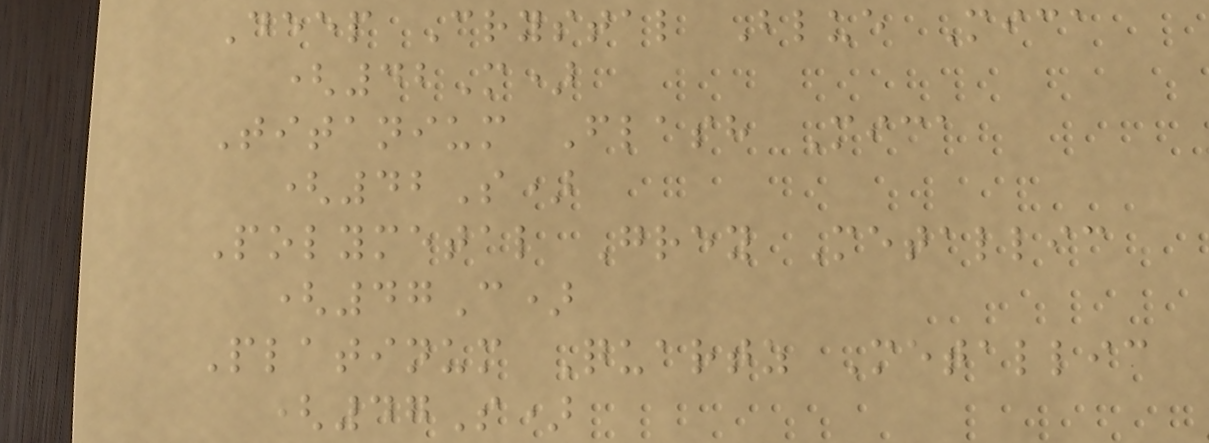Deep Crystal Blue Mica
(42M)
Titanium Flash Mica
(42S)
Polymetal Grey Metallic
(47C)
Platinum Quartz Metallic
(47S)
